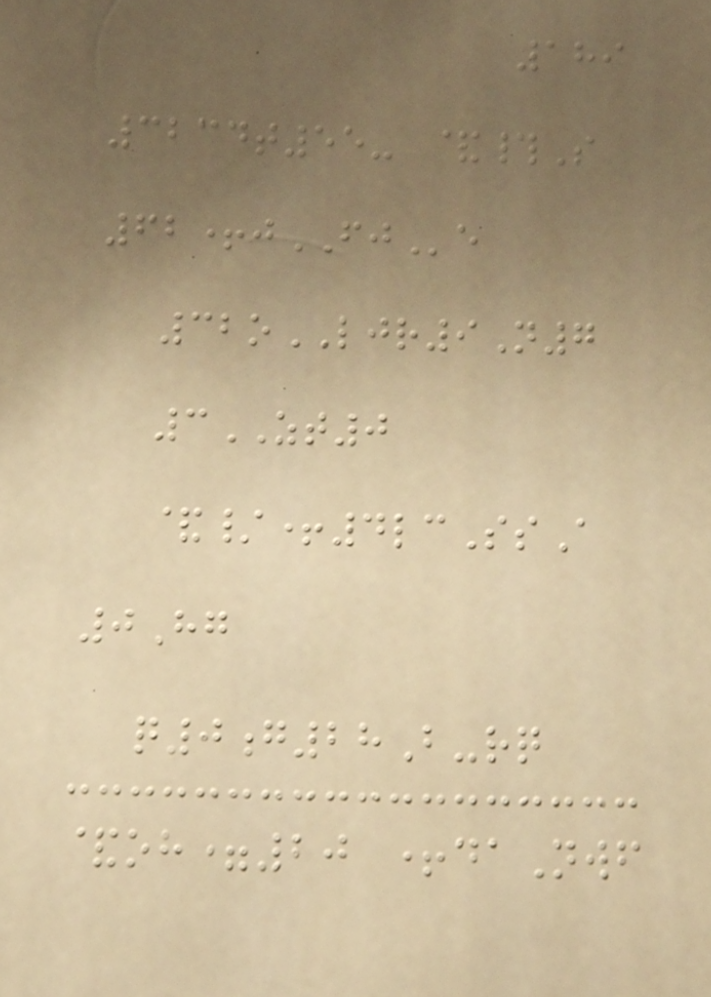189
3234t55- &#S
62+jFJe
32oLJR9N7
3ZT0
&/+4lcSsA
0Hg
q0g28B-rq
&oh=20 +daNwf
